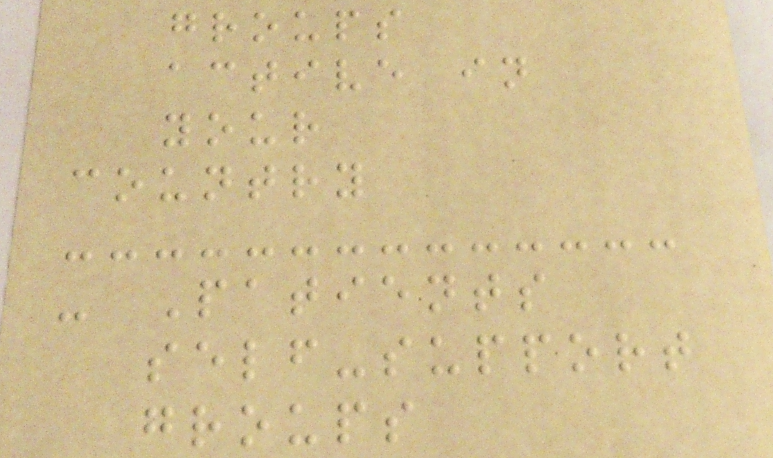groups
active in
your
country
- Patients
self-support
groups
